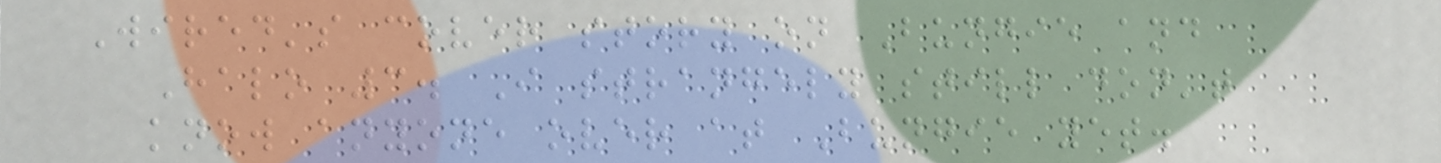Wired's cover story on Bungie and
Halo 3. I strangely still don't
know anyone over at Bungie yet.
